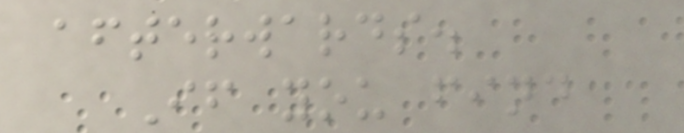afterwards.
If you find
